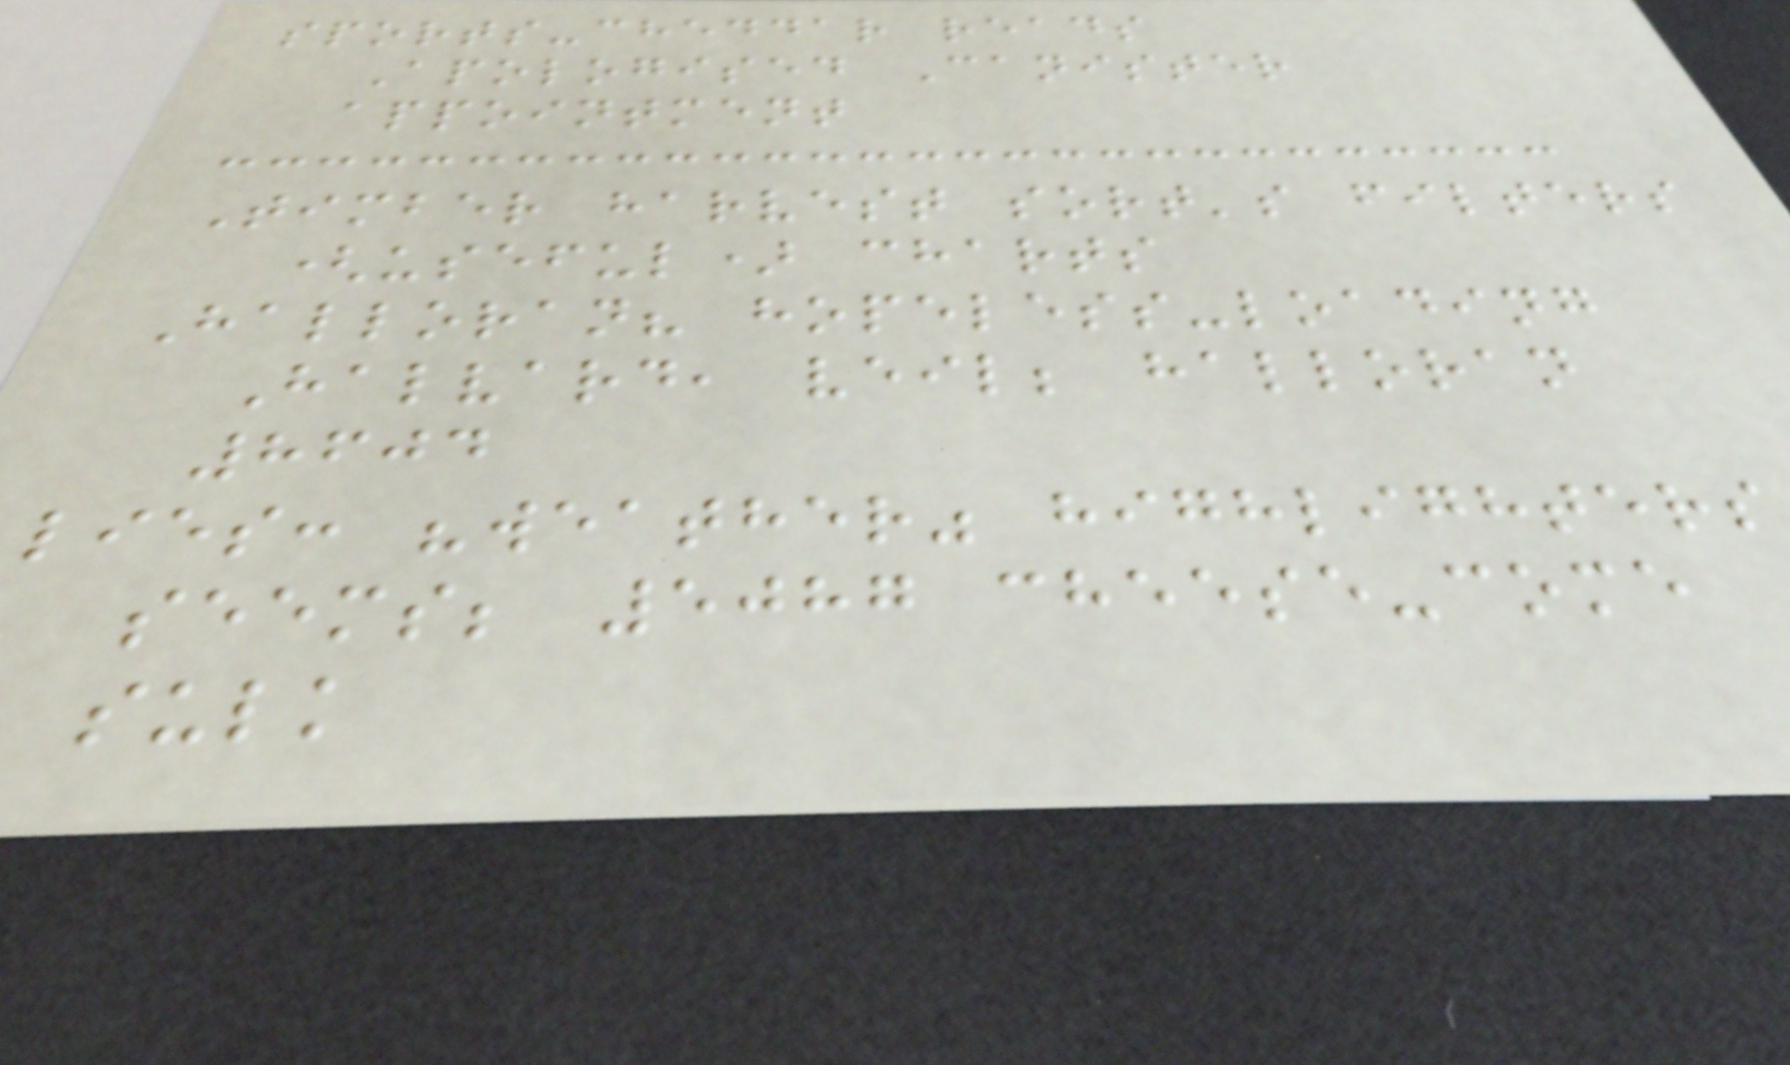sports-cheddar reads
Apologised Canister
appointment
Timber harvest sort's filters
(useful) charts
Halloran? hopeless-loading
Halvard, veil; halloran
8604
lies: "weather" highlighters
seems; 5087 cheese-come
sulk
